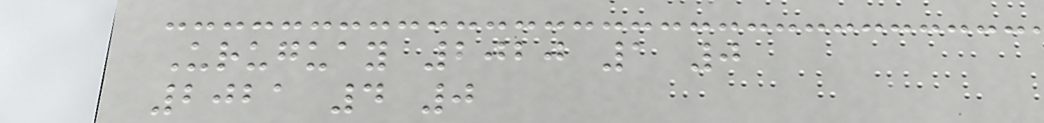Uruguay 2020 1 0
2021 4 0
